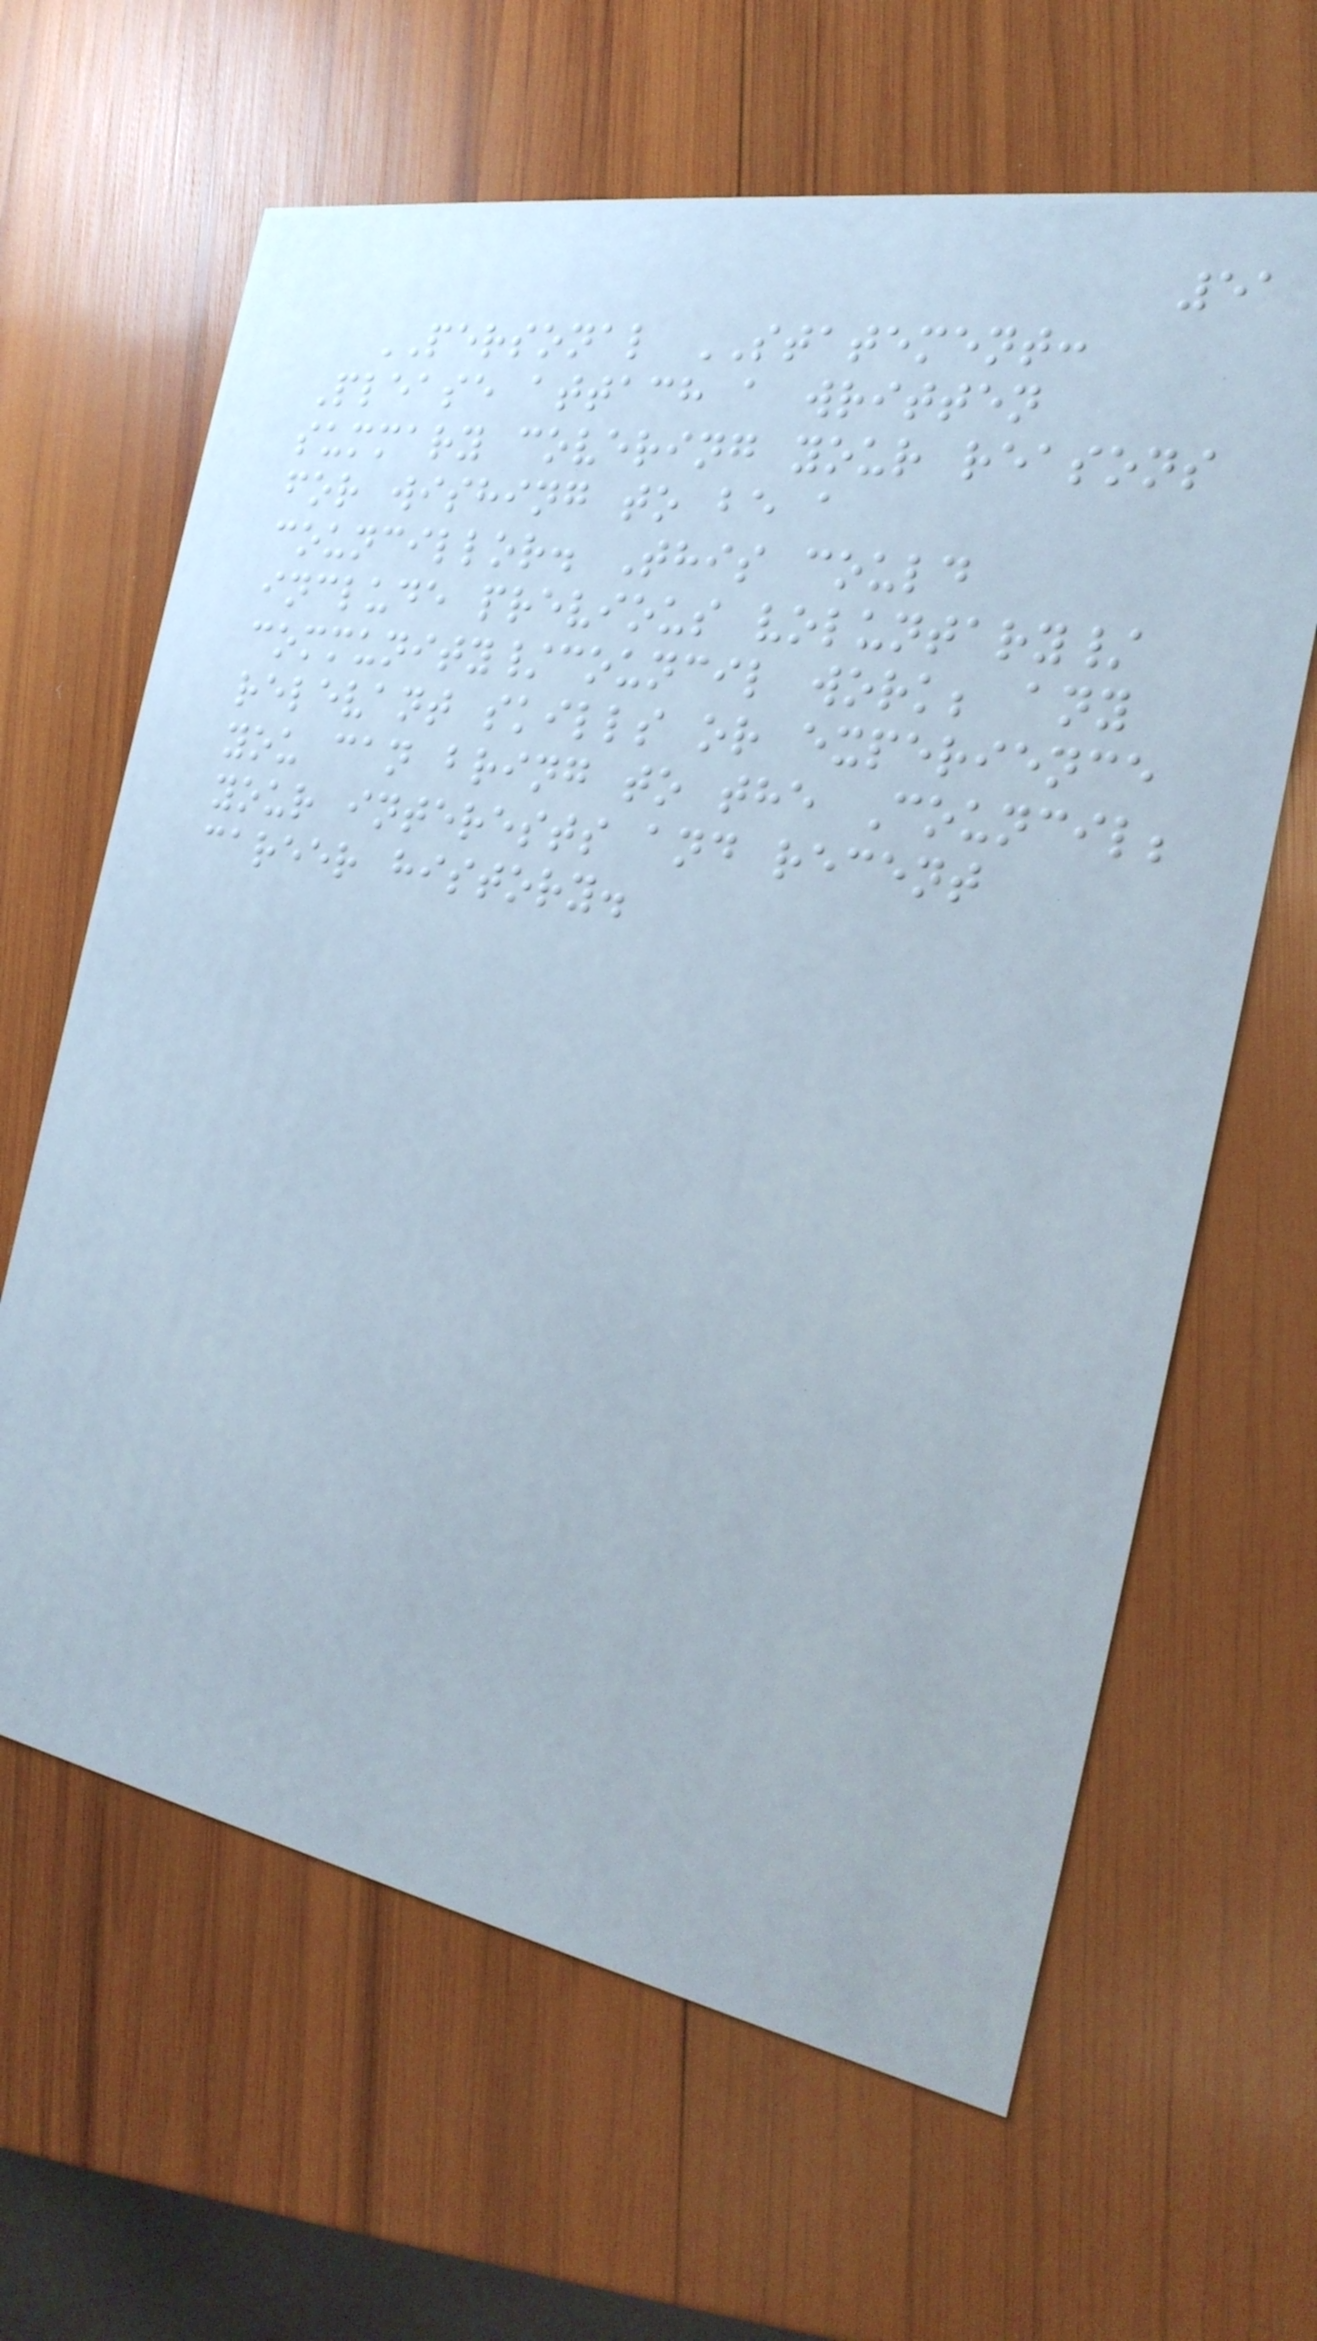51
PERSONAL STATEMENT:
Please attach a written
summary covering your reasons
for wishing to be a
councillor. This could
include previous voluntary/
community/council work; any
relevant skills or experience
you can bring to the Council;
your interests and recent
career history.
